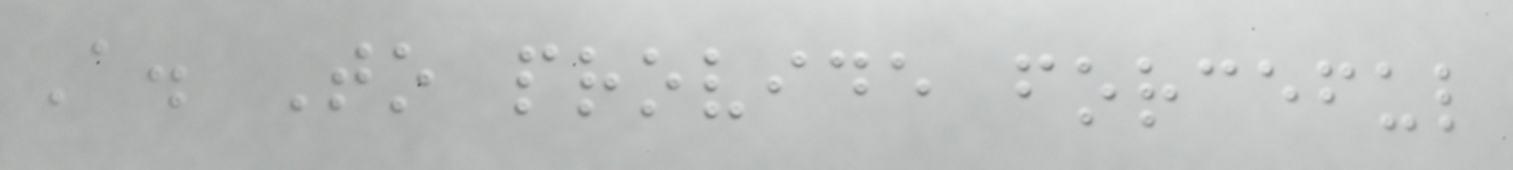A. To provide forceful
